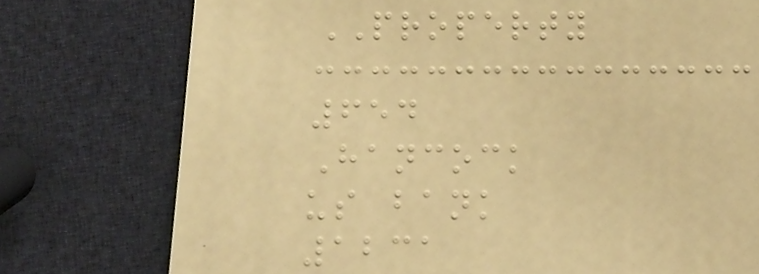PROPERTY
654
Hancock
us bank
1231
